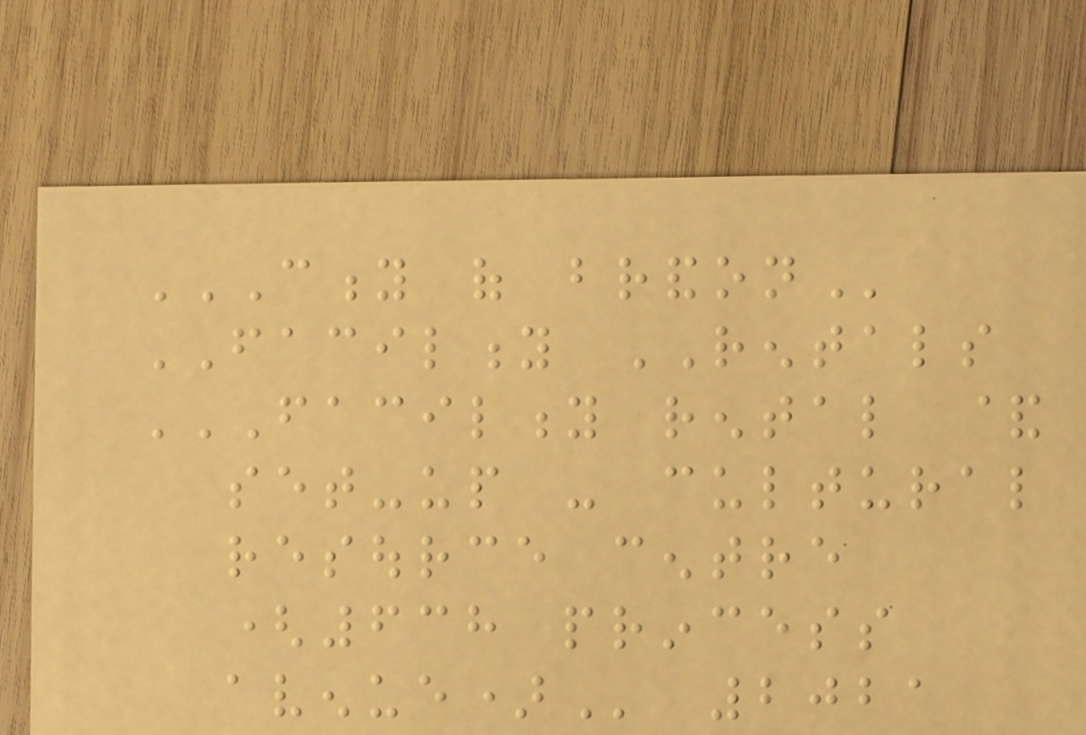CITY OF BRANDON
FACILITY RENTALS
FACILITY RENTAL &
SET-UP - CULTURAL
RESOURCE CENTRE
(638 PRINCESS
AVENUE) 2021
